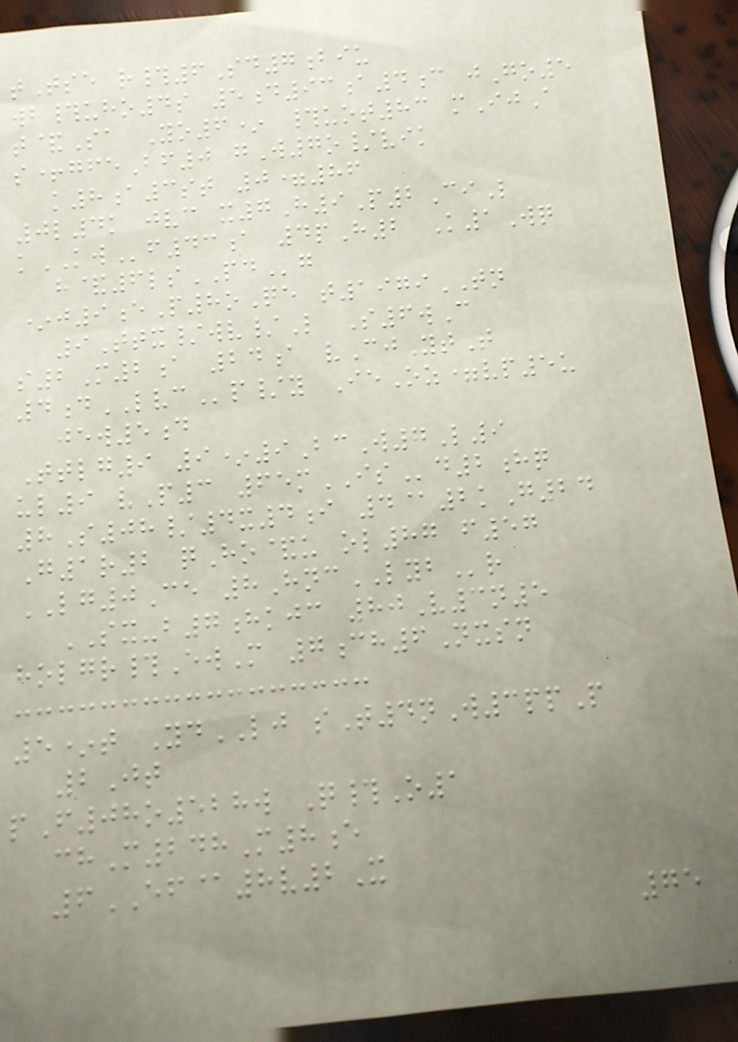tTse r#6Sd7biu
wb#uho4s 5d93a4c jGo5
t&Sa Yo6* #uot83 mIjA
s+gfeBf0 gW7o/vik
k8a3st 0=86
0l4k jvc x7H9P2CiL
kKWf43a 4pH2 K1Wq
h&6lsPDg
*j9eP8oQe t1979TN
9Ttx/wv/L S6wC
s2M2a 24a vCjYtT
4dLVCp/y IeOz=vp5u
jew5d
Ttlg9 9*9BcW7L9
ul9 vP3 65mISd2hq
8S08/4x4i 4@2kG24
G1r2 qHo&u ol87 f57
LG0Ce 8HncLYBr
SX-b7hkjc 80V3n5
holgr#EwM 7ch6Nxsn
5*t YdLJ sT4nW3ppP
2Jt
pF08o528w Q#O1
chM248M8e
6EF@8v2X
75
